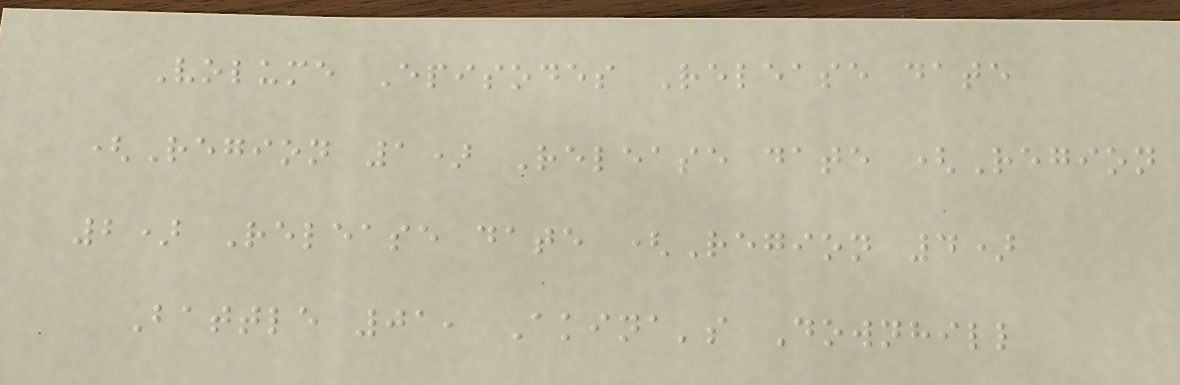Volume Episodes Release date
(Region 1) Release date (Region
2) Release date (Region 4)
Battle 01, Akina's Downhill
